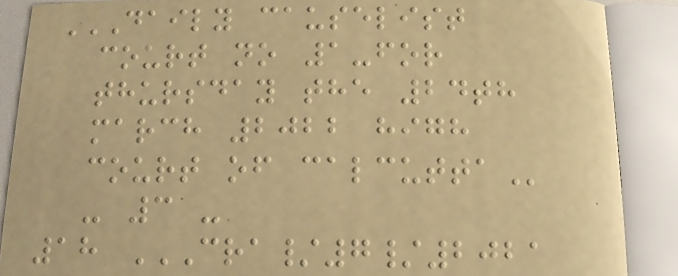DAILY CAUSELIST
COURT NO 1-FOR
THURSDAY THE 24TH
MARCH 2022 HIGH
COURT OF CALCUTTA
- 3 -
18 CRA/7/2021
